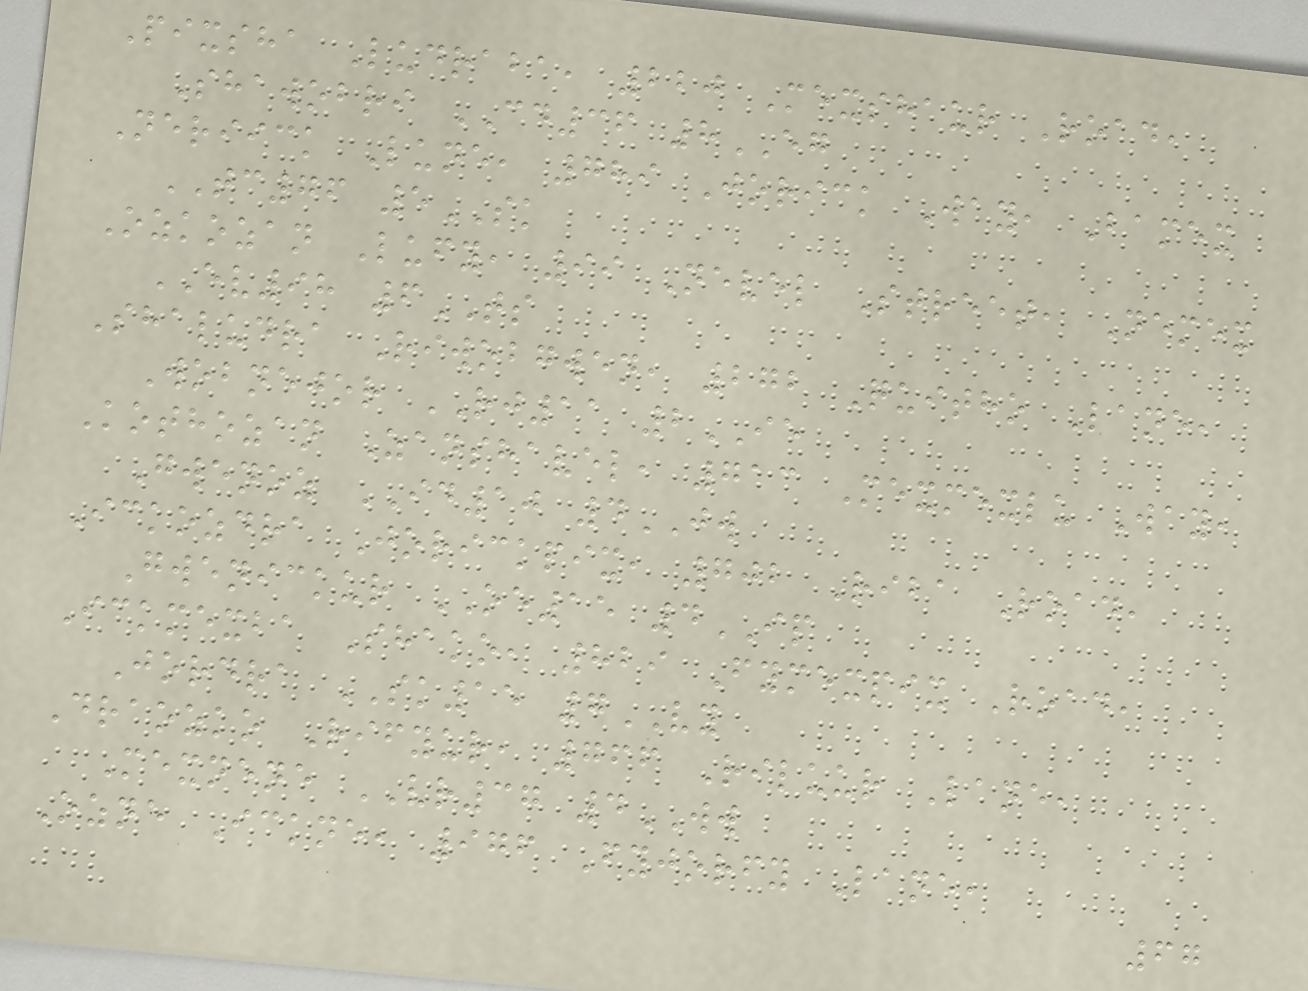Pixsha Ludraba, 220 Mexshaur Road,
Shawobri CD36 8EG
Neriick Lune, 789 Jorick Way, Bamex
TC76 5SK
Ozkozan Lufy, 99 Nevel Street, Nemex
EV98 6TS
Shaludra Riwobgwen, 272 Quitho Lane,
Wobnejor RJ11 2IE
Kothozan Zanshavel, 713 Mexmexlu Way,
Gwenoz ID10 4JW
Ickozdra Jorickpix, 702 Riba Road,
Gwenickur OE15 4IP
Ickmexba Shako, 829 Fymexpix Road,
Jordra SK15 7VY
Draozko Rifyur, 766 Riluur Lane,
Mexnene VR37 4WW
Ozne Ickne, 976 Fyjorfy Lane,
67
